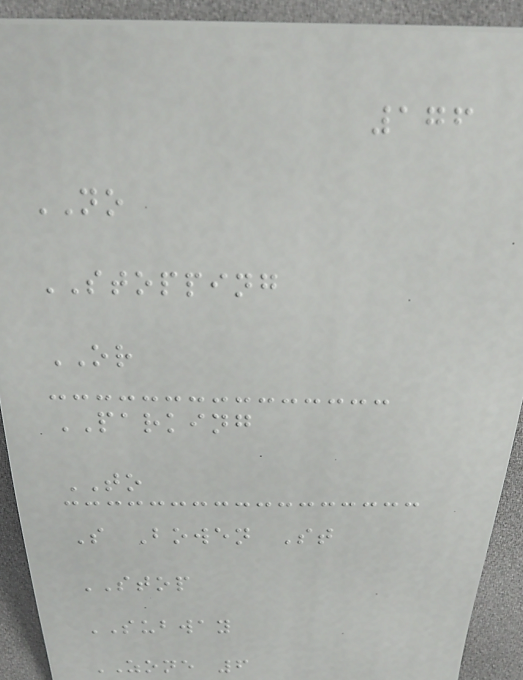176
NO
STOPPING
OR
PARKING
TO
S Bowen St
STOP
SUBWAY
ZONE 6
